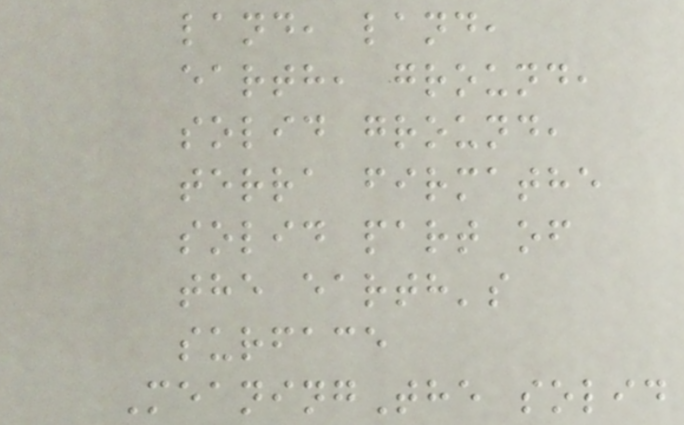land, land,
earth, ground,
solid ground,
terra firmathe
solid part of
the earth's
surface
MeaningThe solid
